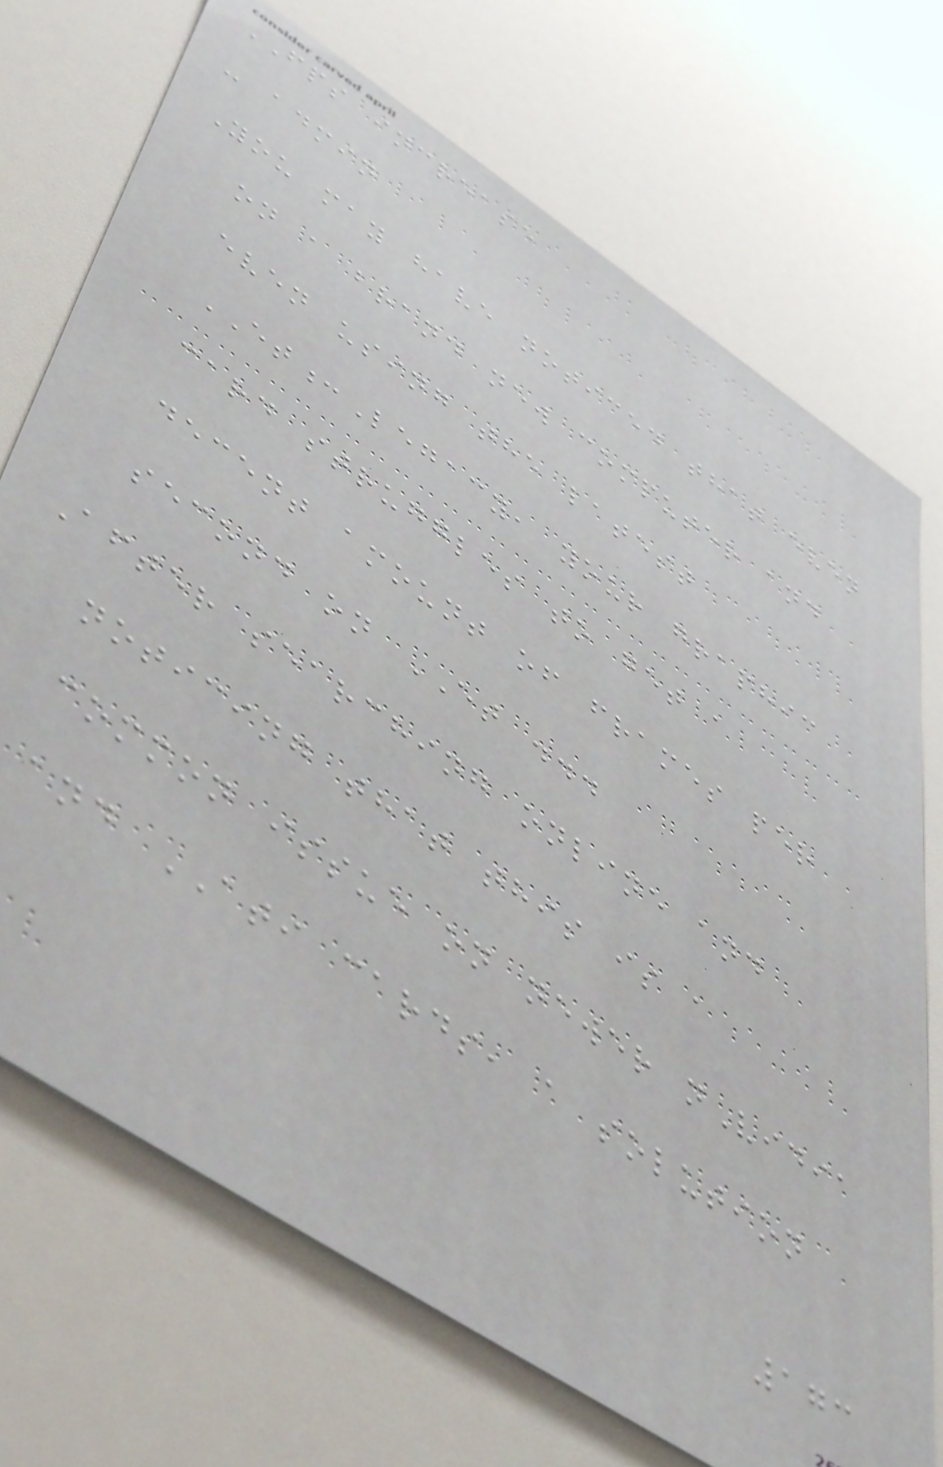FPS increase
- admin
You may have noticed that even
on a brand new computer and
even using the latest
ET:Legacy, your graphic
card struggles to get a
decent amount of frames per
second on ET ...
After searching online and
noticing that this is a
common issue on newer nVidia
and ATI cards, a solution
173
